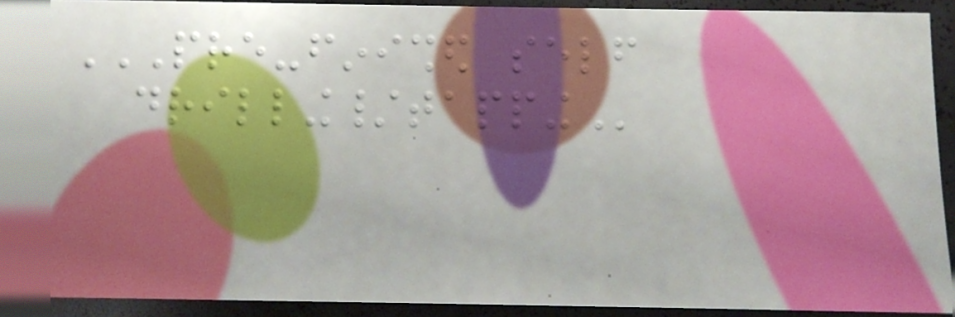PRE-FINISHED SELF
DRILLING/TAPPING
